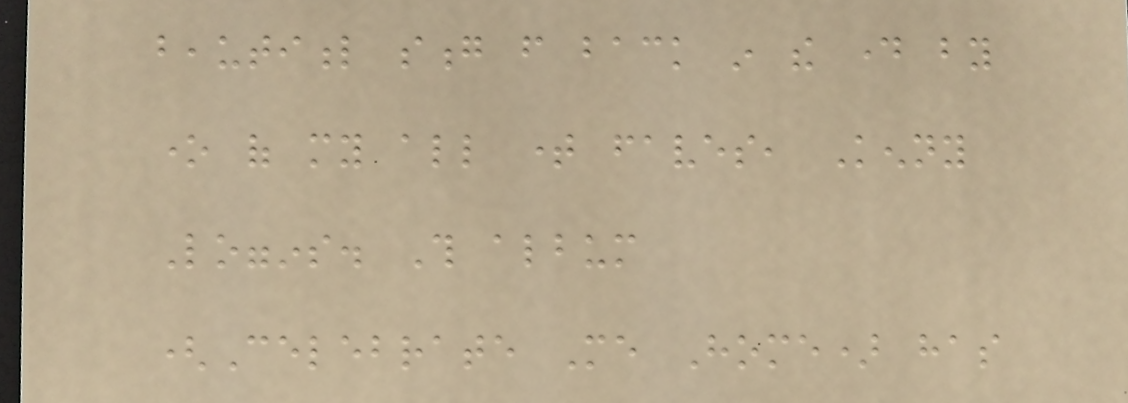beautiful song from back in the day by
one of my all time faves, Kenny
Loggins. This album
(Celebrate Me Home) has
